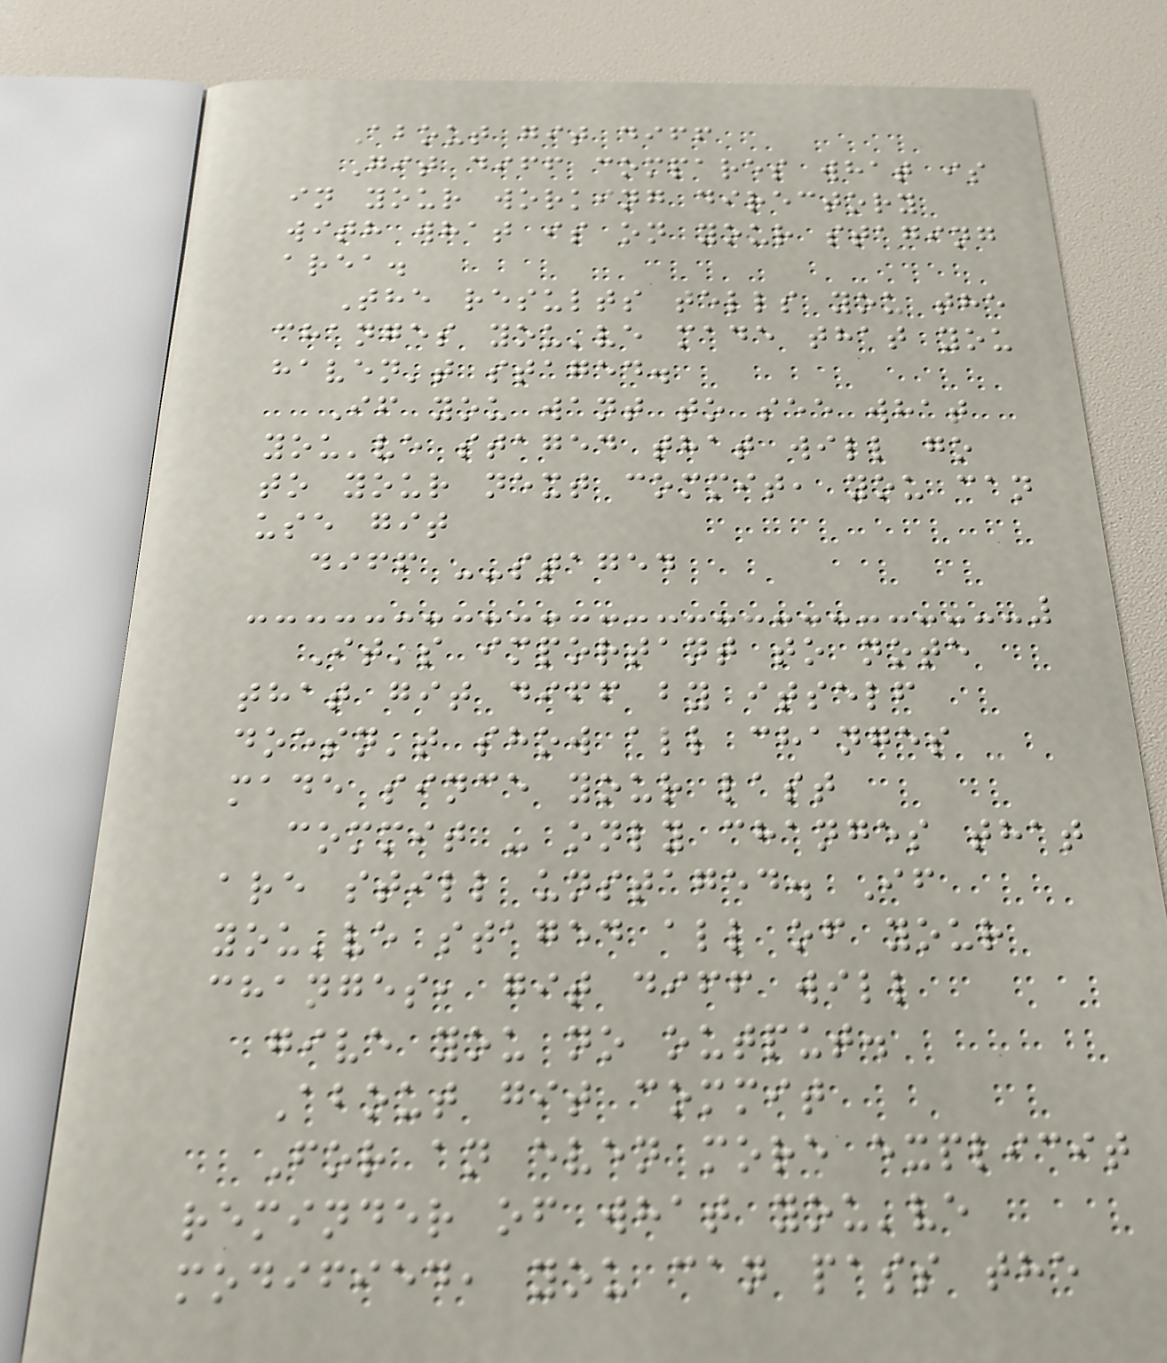About git diff
Git diff compares what is
in your working directory
with what is on your staging
area.
The results tells you the
changes you've made that you
haven't staged.
If you want to see what
you've staged that will go
to your next commit, you can
use git
diff --staged
It's important to note
that git diff by itself
doesn't show all changes
made since your last
commit - only changes that
are still unstaged. If
you've staged all of your
changes, git diff will
give you no output.
About git commit
For an even more explicit
reminder of what you've
modified, you can pass the
